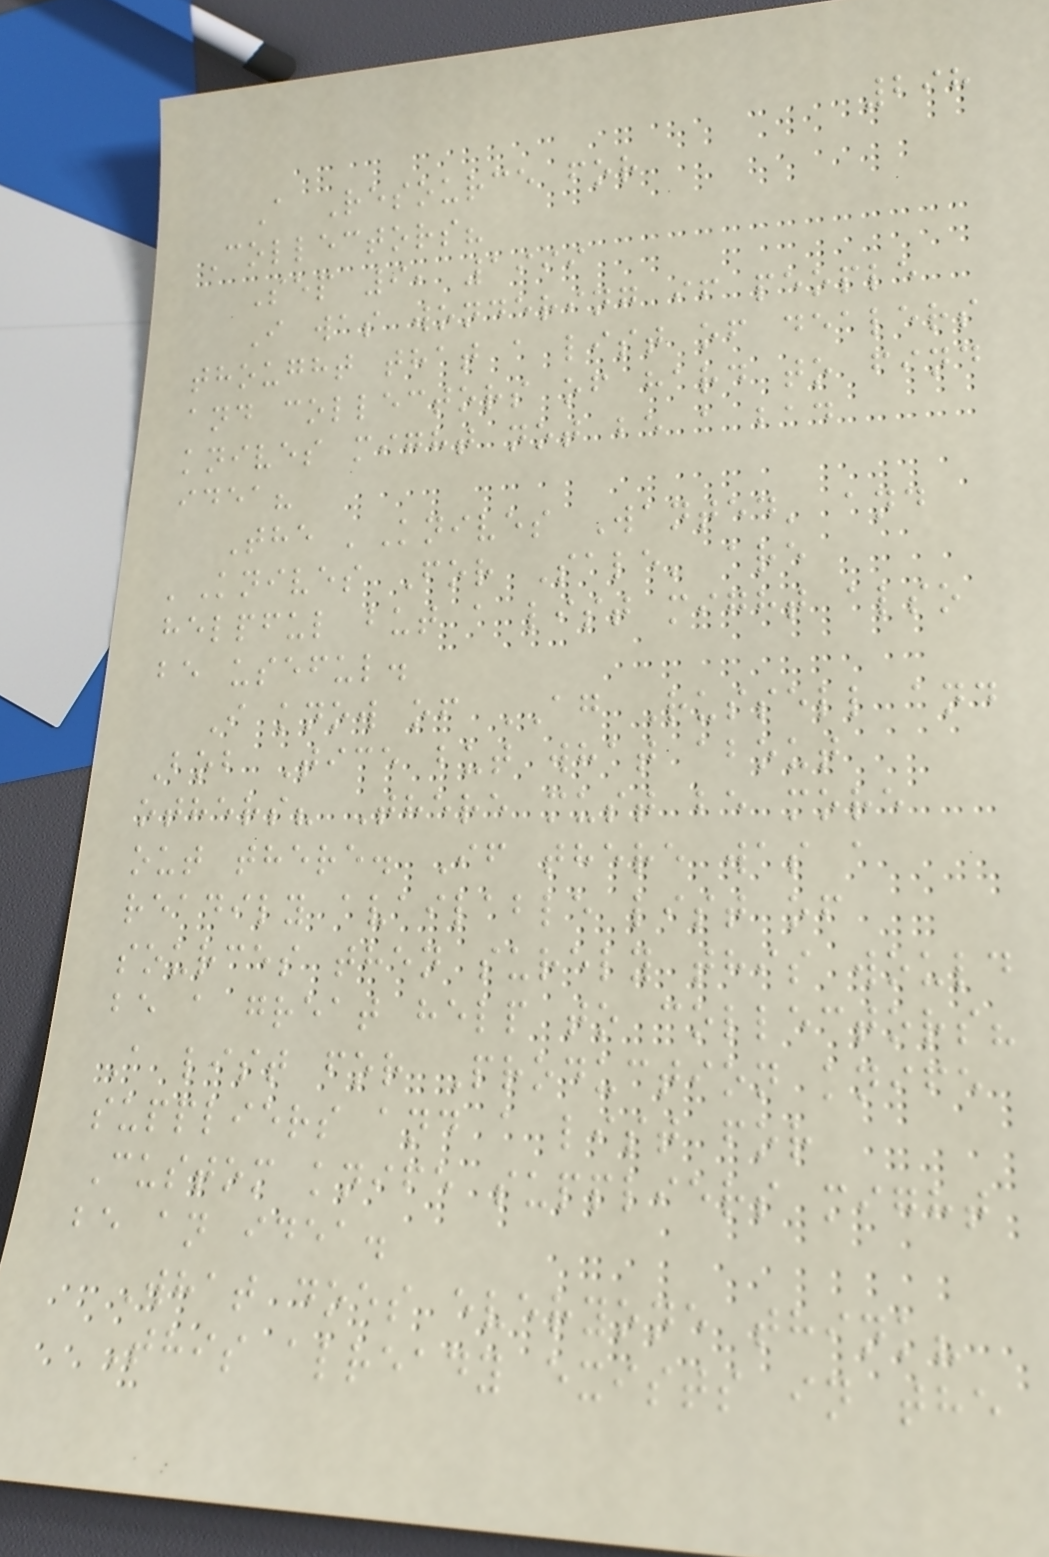298
A Resource for
Collectors?
Sep 9, 1999
I was wondering if people
thought that a list of dealers
and collectors of hard to find
knives might not be a bad
idea?
The 'Knives Wanted' and
'Knives For Sale' are
helpful but a list might also
be useful.
I know of AG Russell and
Bob Tice but what about
others? There must be more
out there. If there was a
readily available list of
sources then surely this would
be a great help to collectors?
A list for Production knife
suppliers and a list for
Custom knife suppliers might
be an idea.
What does everyone think?
This already exists in the
